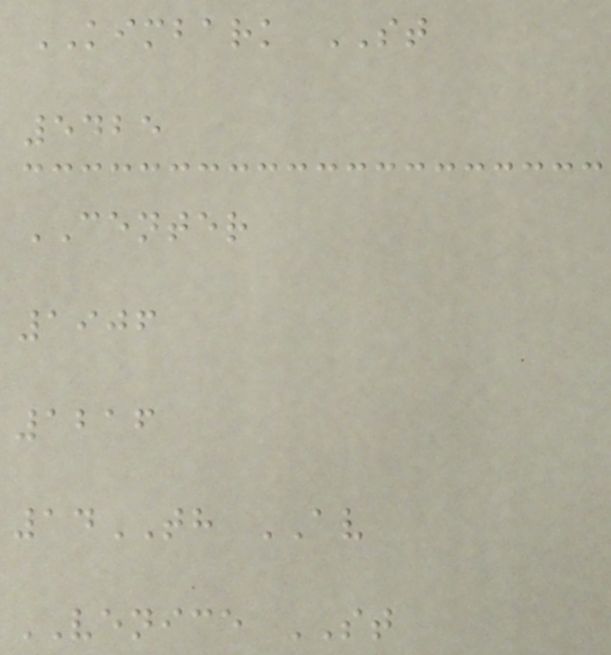KIMBARK ST
5425
CENTER
1906
1216
14TH AV
VENICE ST
